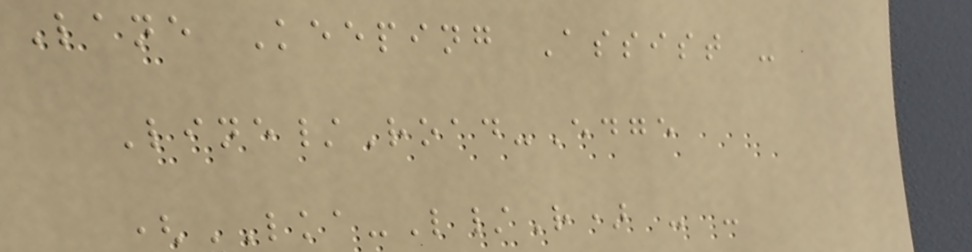Lane Keeping Assist -
Line/Road-Edge
(LKA-L/R) - -
